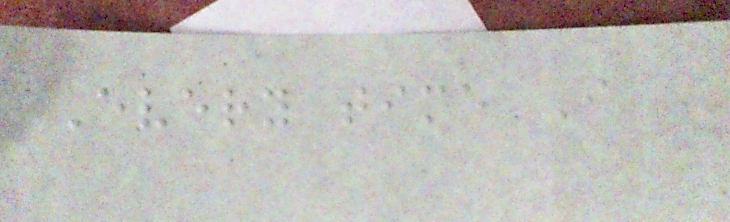Every time I
